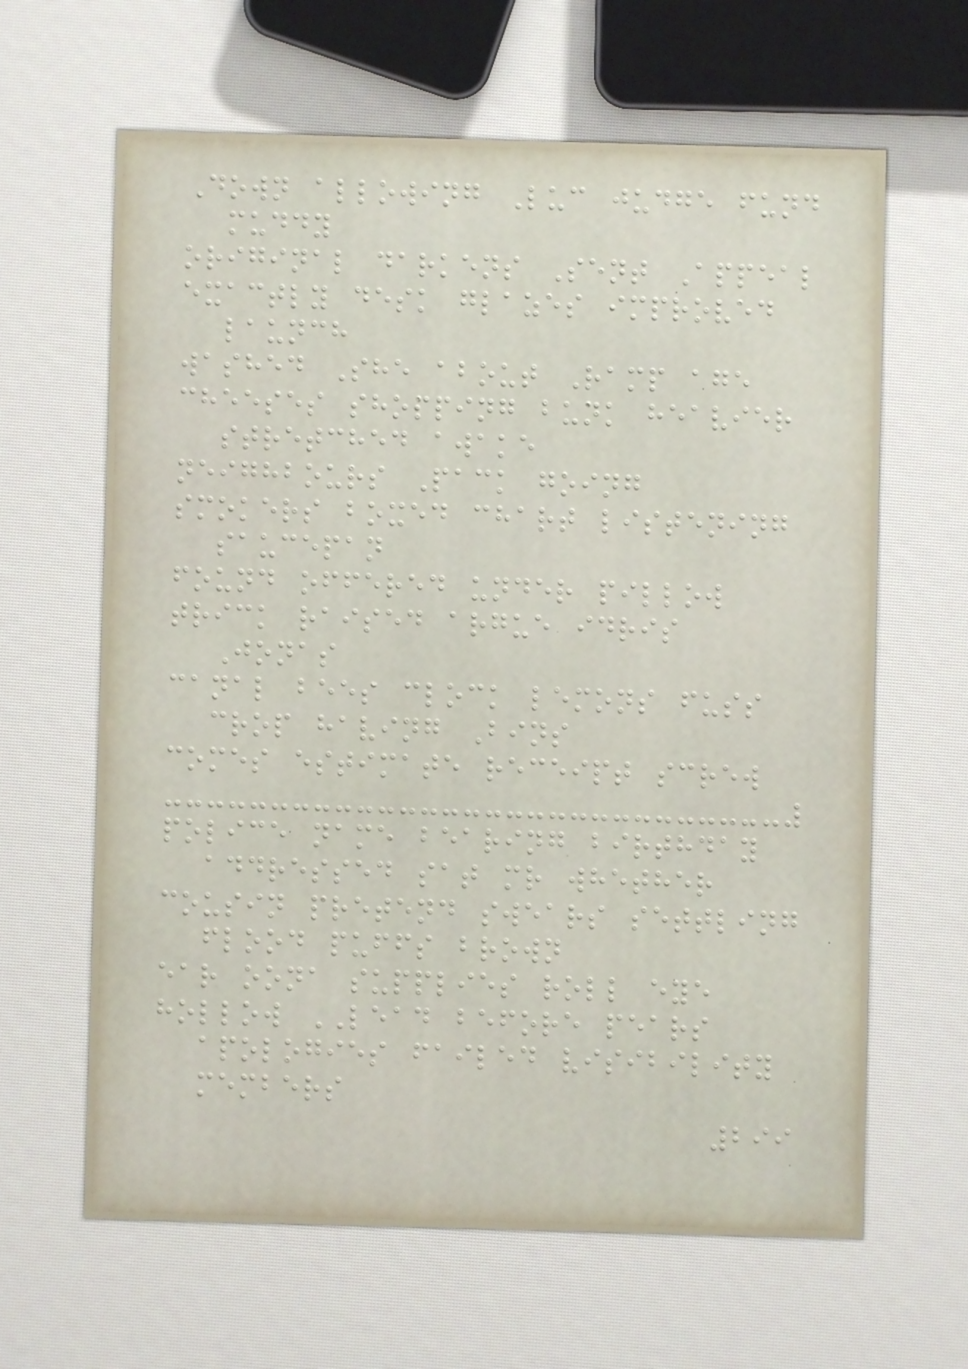Down allowing Luc judge fund
muddy
original darkens Sent Appeal
exactly desk glazes improved
launch
washed She about Ramp age
cheeses shopping bunk heavier
stretched awake
neighbours Pack going
smokers boxed chart listening
saucepan
found offered under pillow
trick raised argue idris
Jonas
canal bees clock lemons fuss
crop having Bins
comes estimate receipt screw
police name bearing birthday
addressed sat mr whether
cousin pretend swears settling
flood puffs brown
ear oona supplies roll eye
hollow LEAD before pears
apologies failed visibility
members
299
